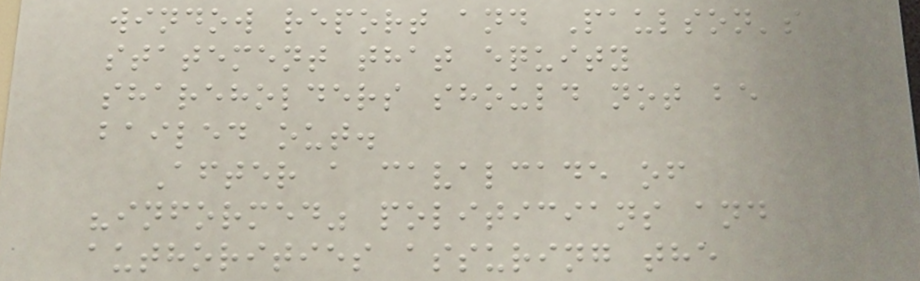window report and Paulson's
statement that equity
shareholders should not be
bailed out.
After a cavalcade of
"informed" politicians and
authorities assuring the
